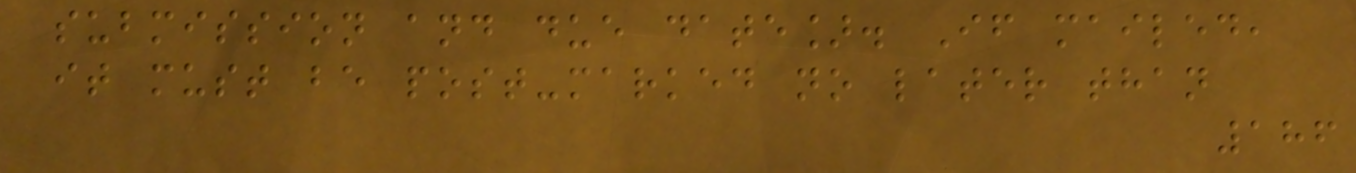submission and due date]. If mailed,
it must be post-marked no later than
186
